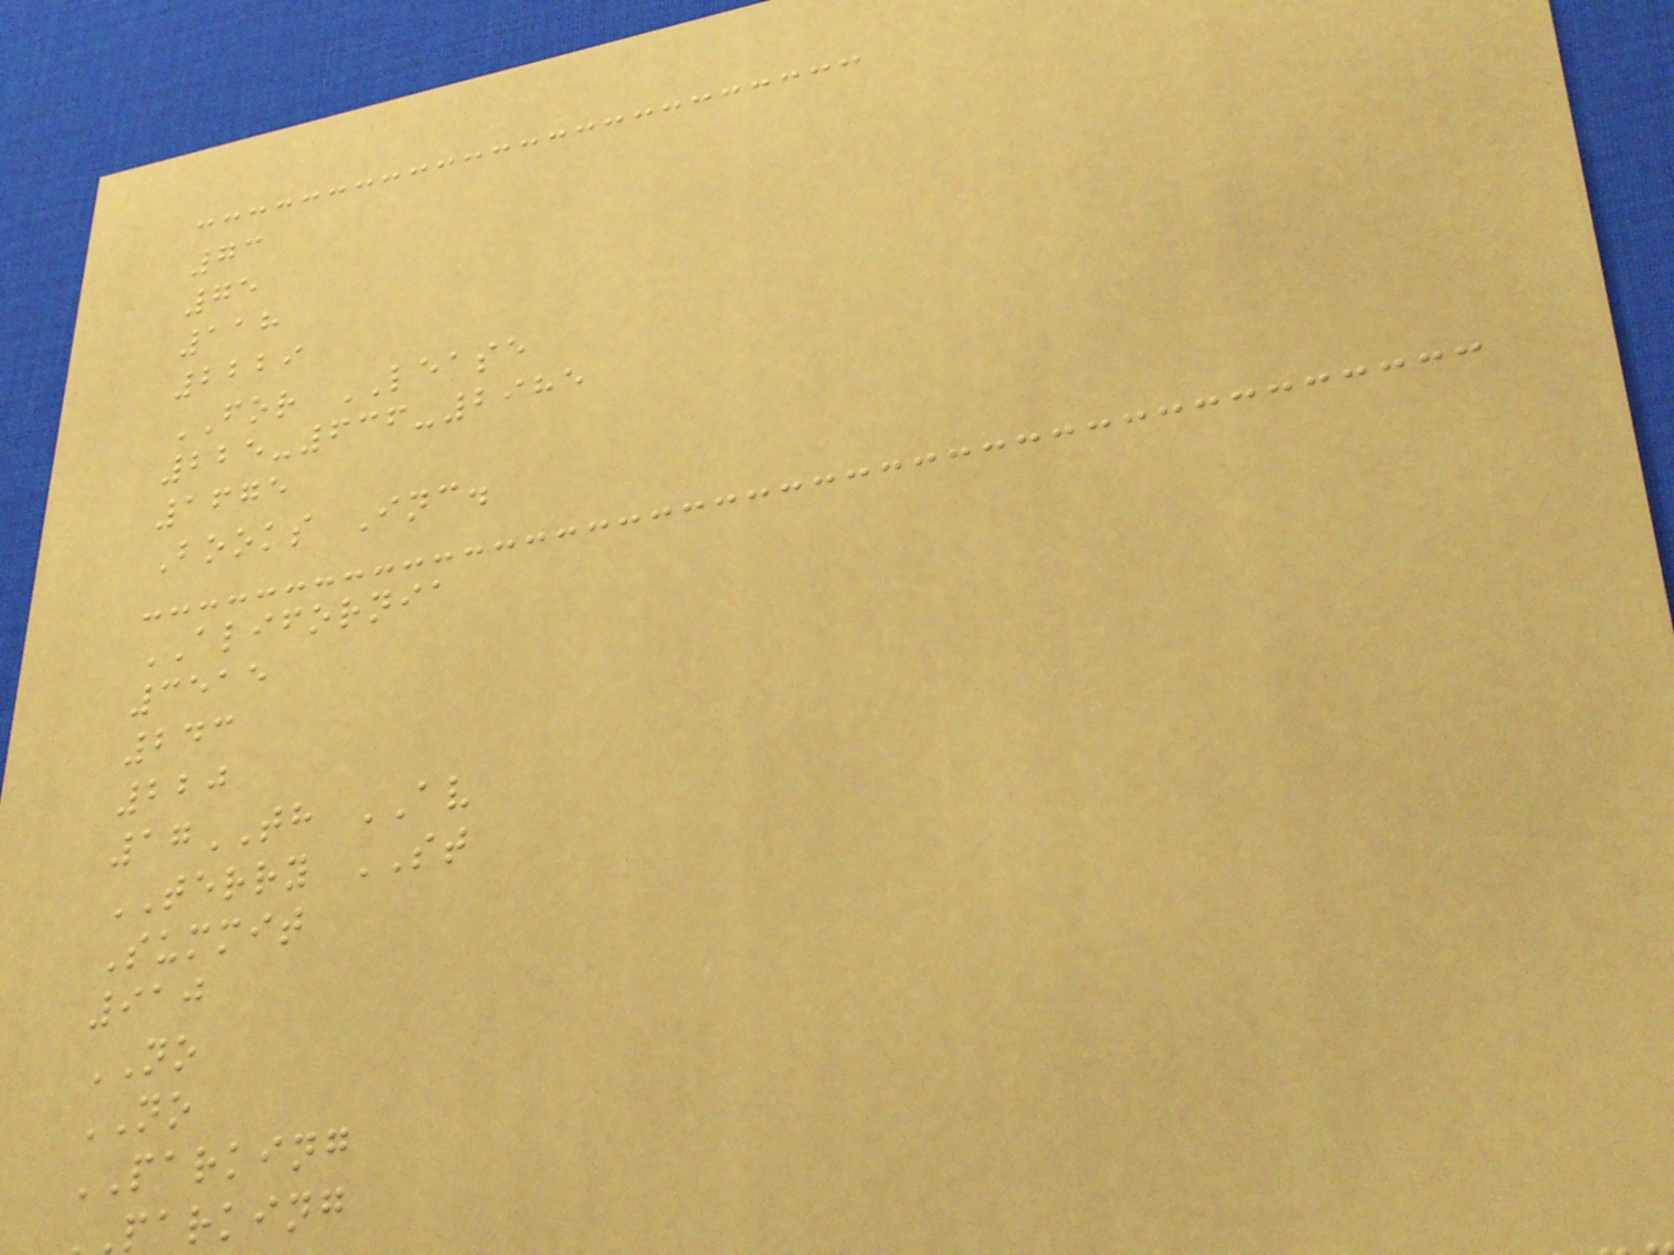73
75
118
2229
FOR LEASE
225-636-2985
1675
Books Inc.
ALIFORNIA
3515
243
220
17TH AV
TERRY ST
Summit
910
NO
NO
PARKING
parking
